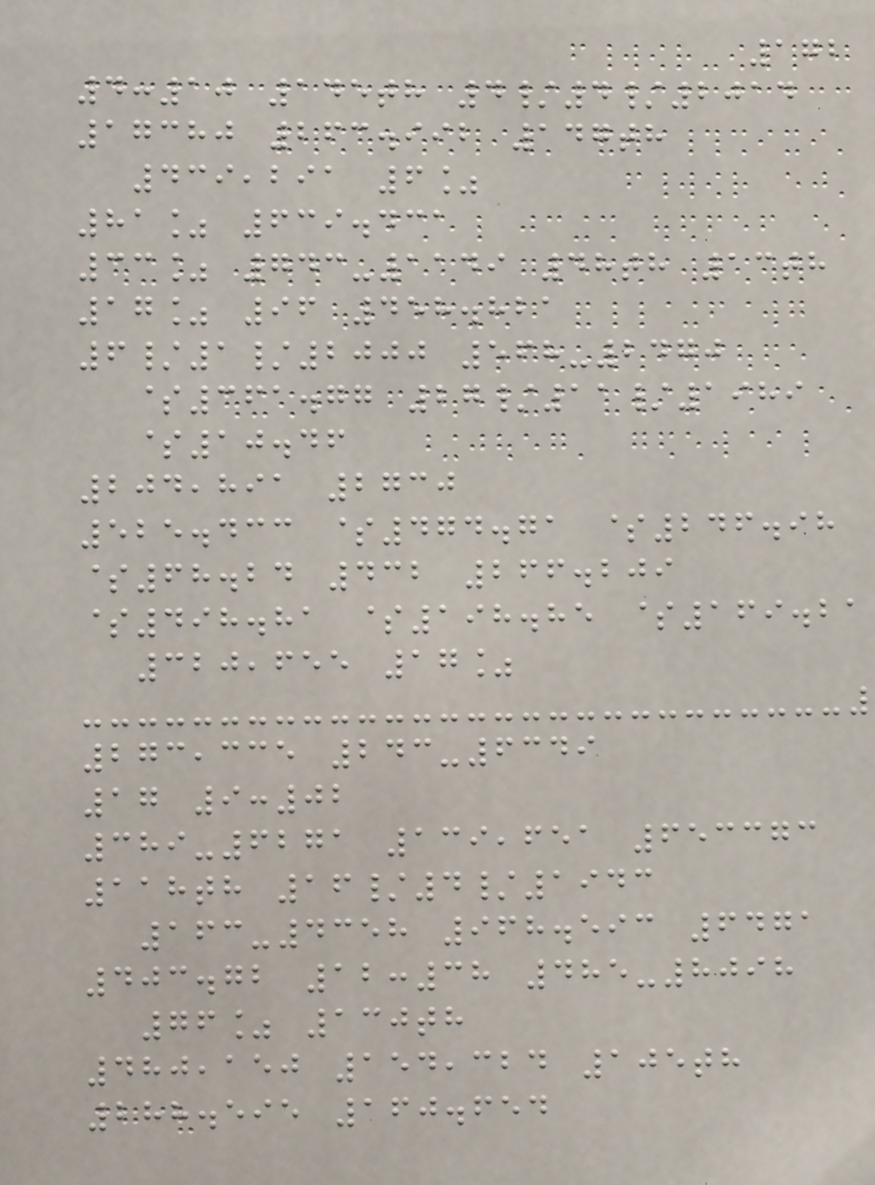172
4:10 145th 4/4/2014
17380 263.992 147th
439,291 6%
81% 639.431
33% 743-1149 48th 13th
17% 96 458.821
6/1/2000 568-2470
$361.77 27/11/1989
$10.46
204,891 2730
525.433 $474.71 $246.98
$68.24 432 266.209
$498.81 $198.85 $169.21
320,655 17%
273,335 243-6349
17 9:02
389-6271 139,651 653373
118th 16/4/1943
163-4358 968.593 6471
403.72 12:38 485-8098
76% 130th
480,150 154,324 105th
288.595 160.654
